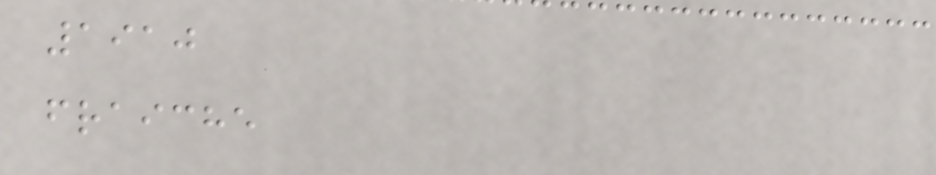1910
fraiche
